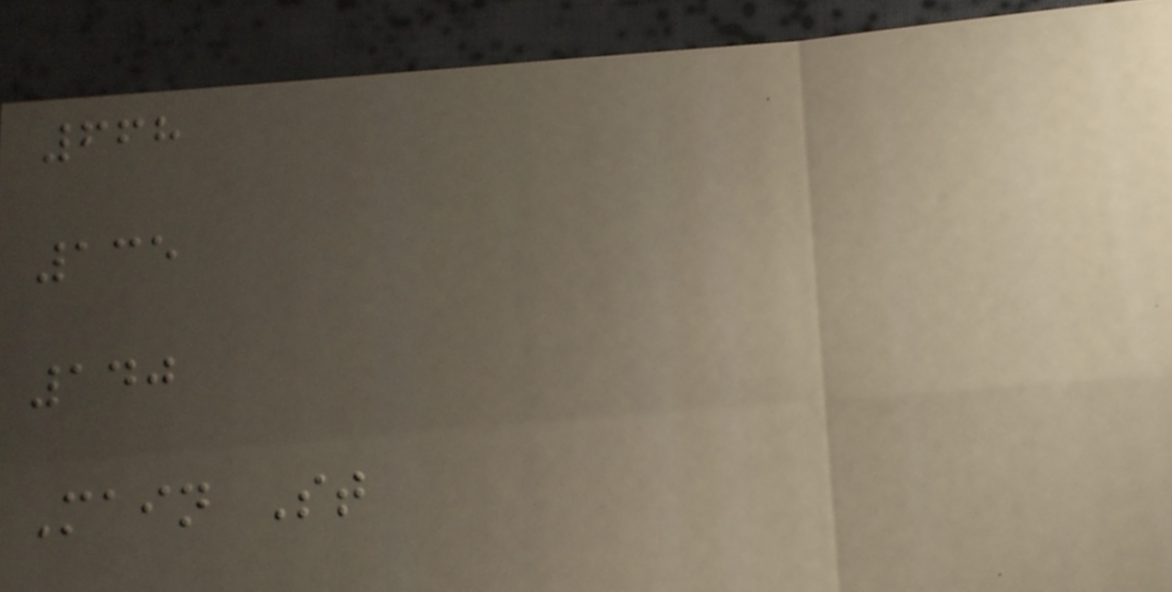668
135
140
Main St
